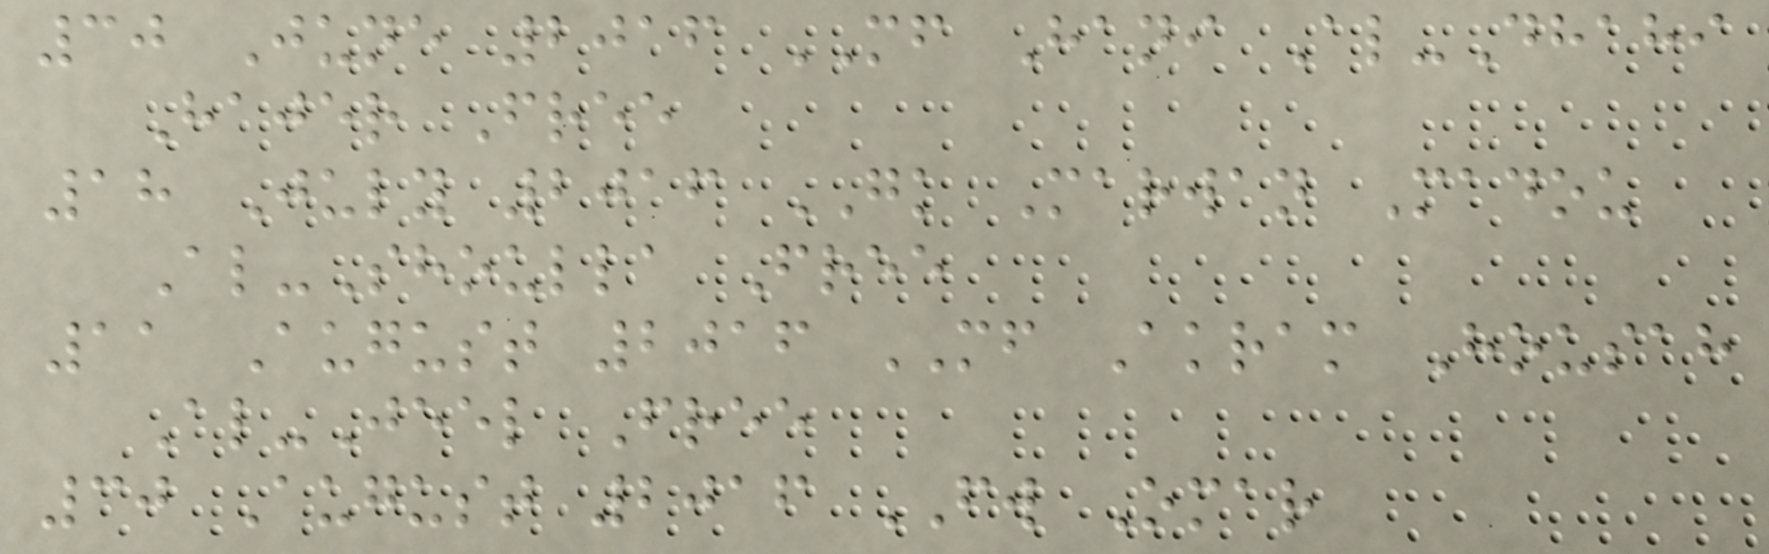30 June 2016 MF Hani Al-Dhahi
Hajer Free
18 July 2016 GK Marwan Madou
Al-Shoulla Free
11 August 2016 MF Akram Housah
Al-Jeel Free
30 August 2016 FW Omar
